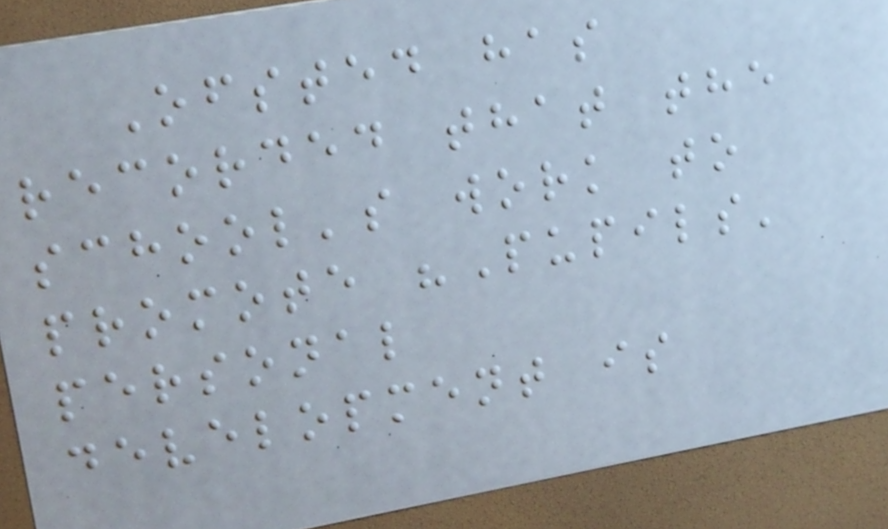Ofsted has
recorded that the
school's work to
promote "Pupils'
personal
development is
